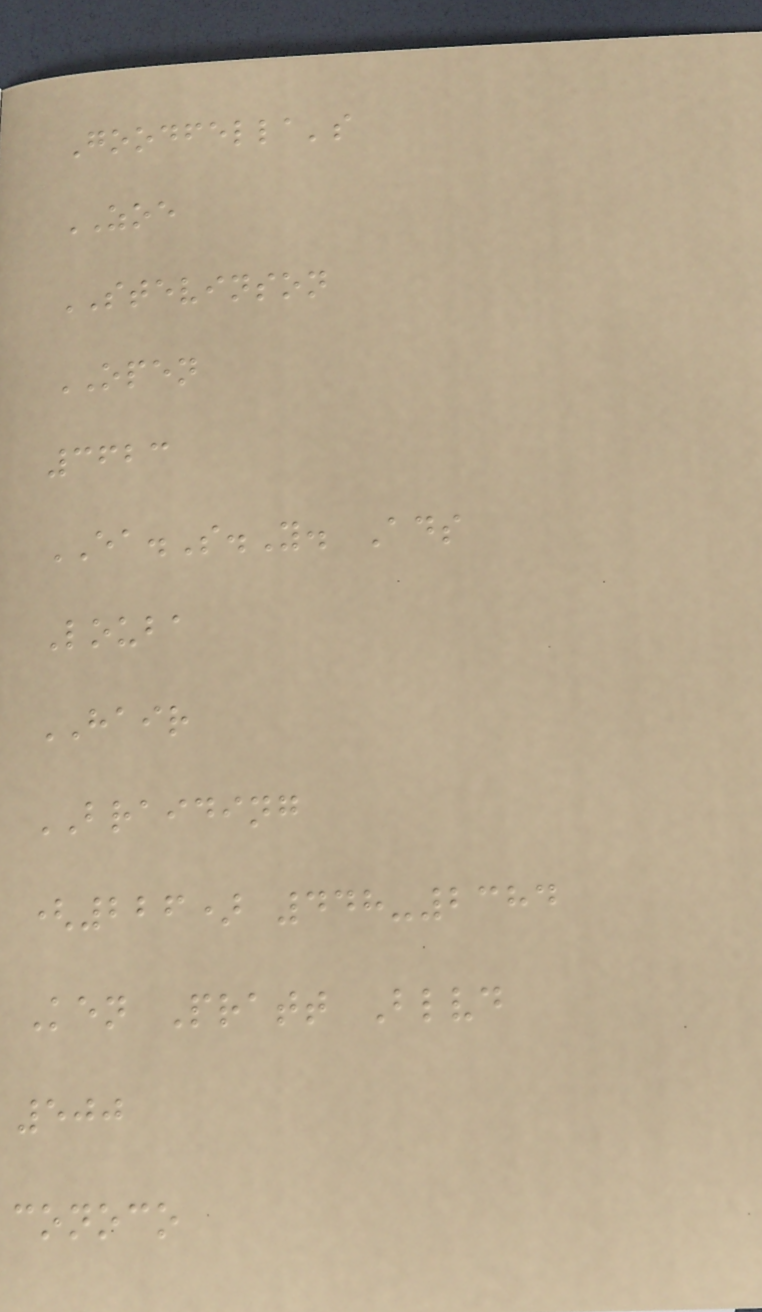Goodfella's
ZOE
STEVINSON
OPEN
3623
EA.S.Y. Ads
Louba
HAIR
BRAIDING
(226) 448-2384
Ken Pratt Blvd
500
conoco
